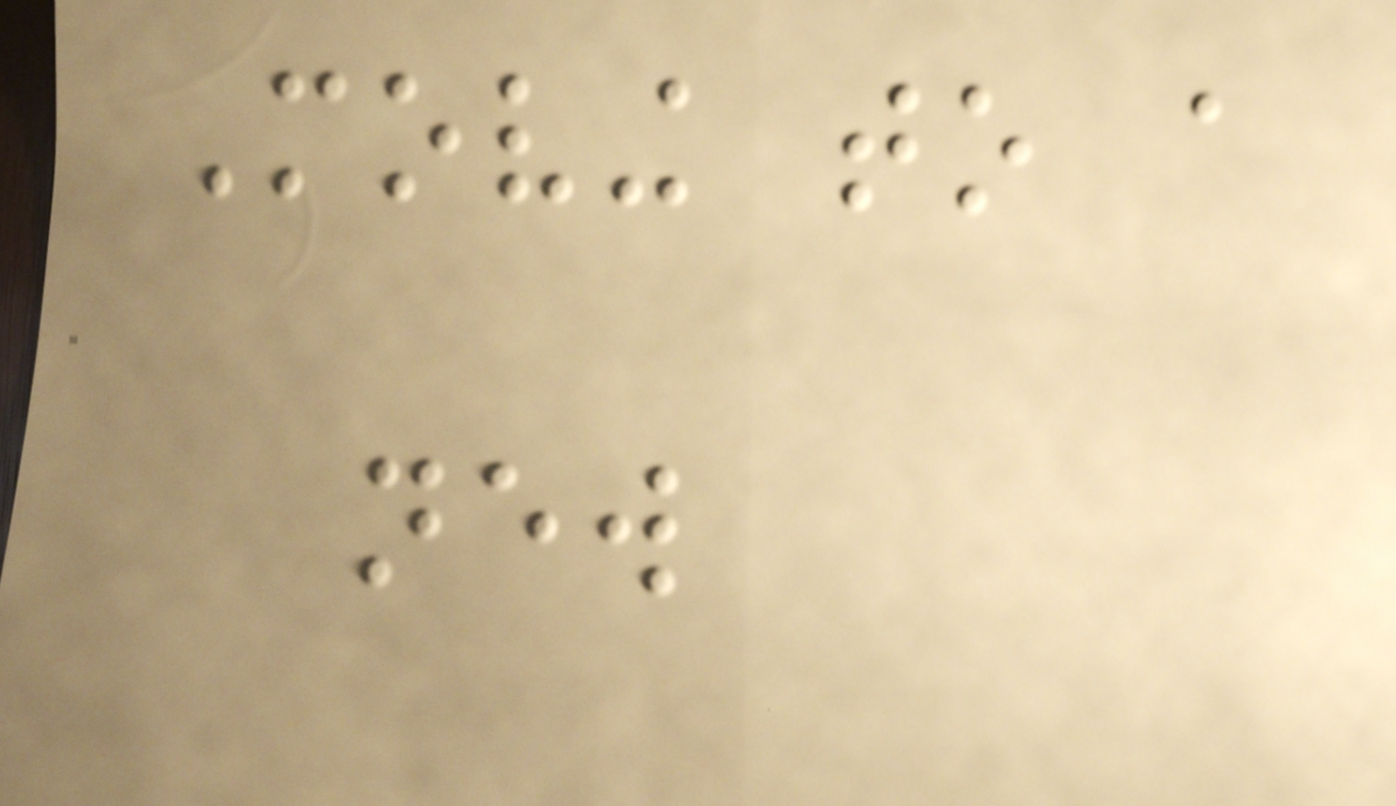Moving to a
new
